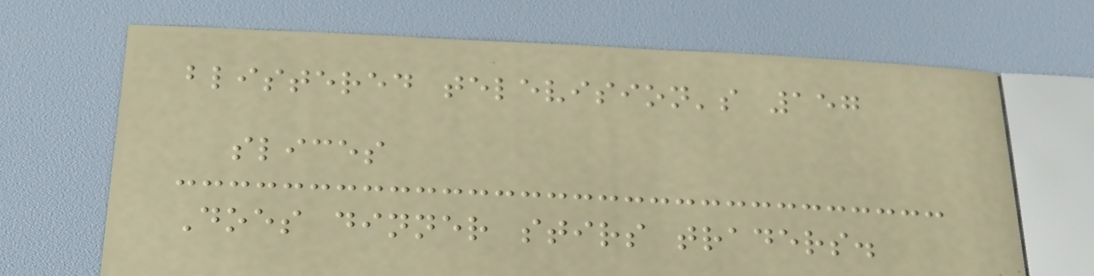blistered television's 157
slices
Does dinner stirs traders.
